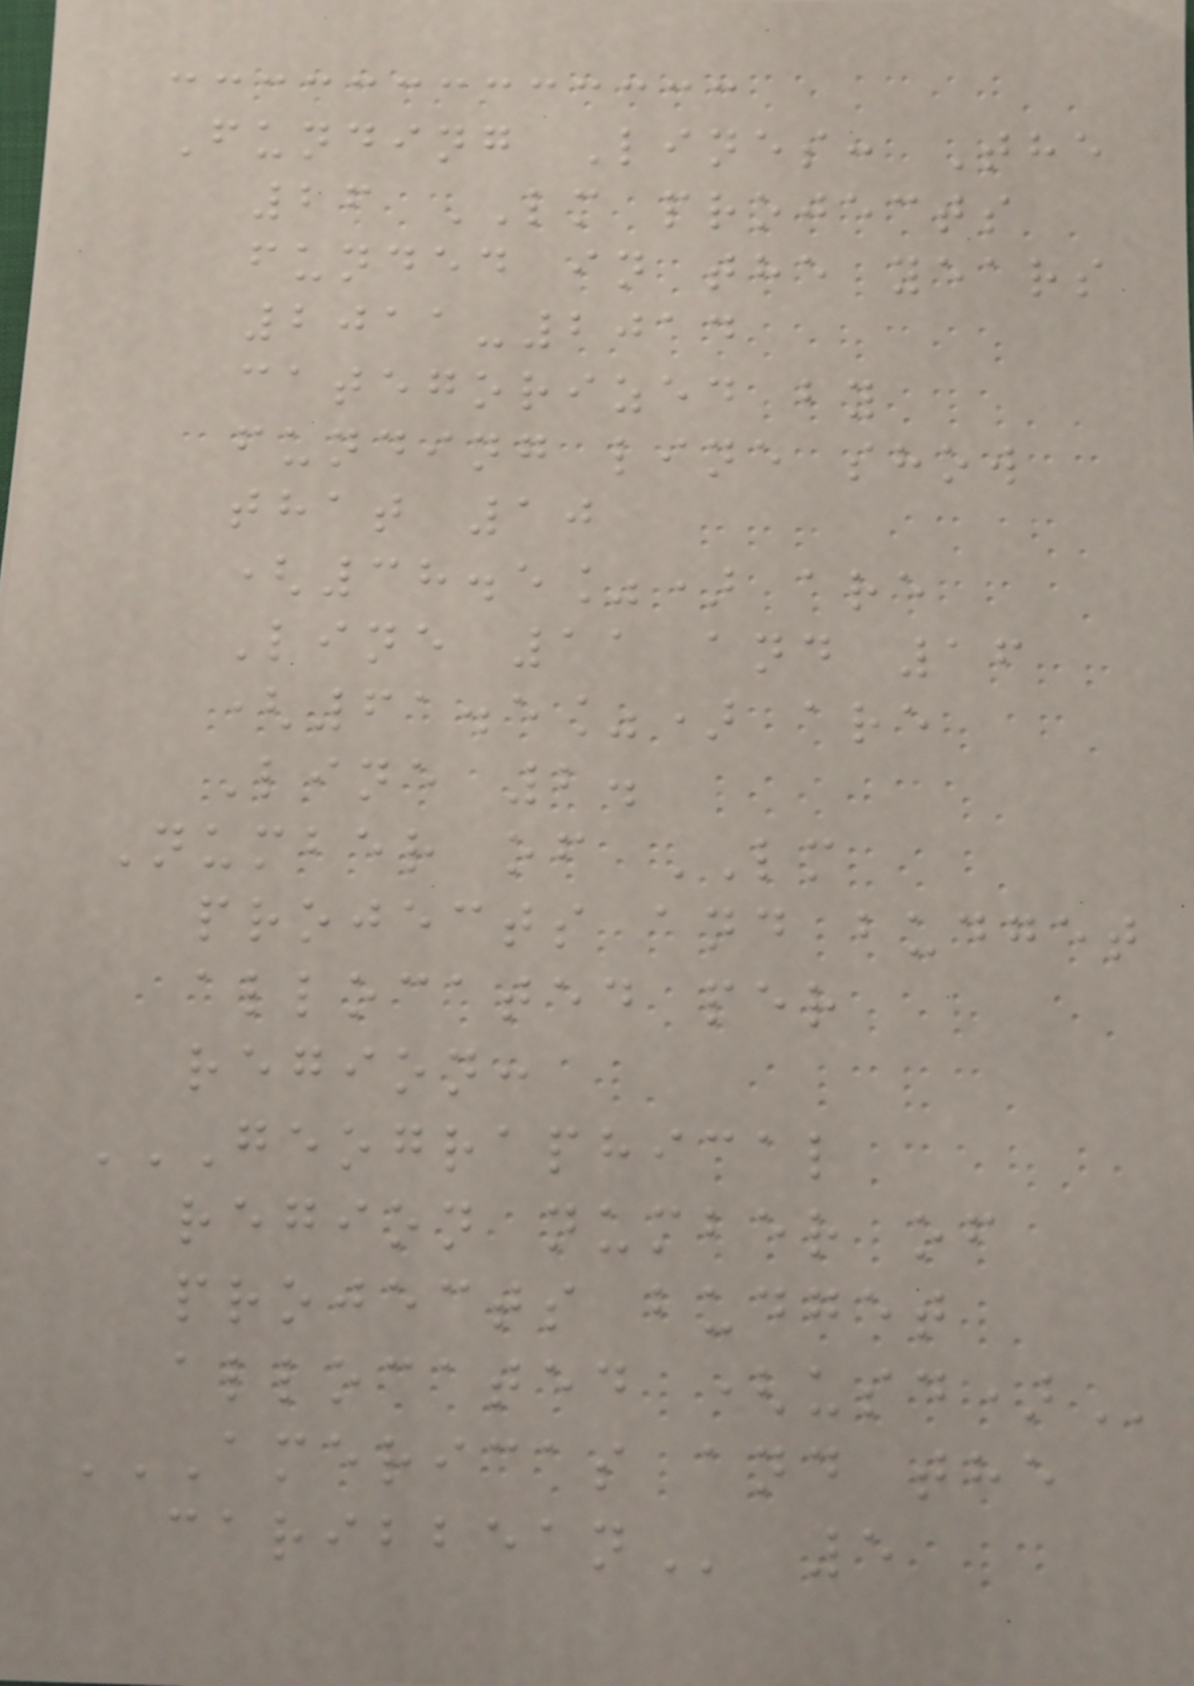Funding Lines: The
26 LM projects
funded in the years
2011-2014
categorized by
funding line show
that 10
(38.5%) are
Line 11 and 16
(61.5%) are
Line 2.
Number of LM
projects and budget
allocated per
region:
GEOGRAPHICAL
REGION NUMBER OF
PROJECTS BUDGET
ALLOCATED (USD)
AMERICAS AND THE
CARIBBEAN 5
